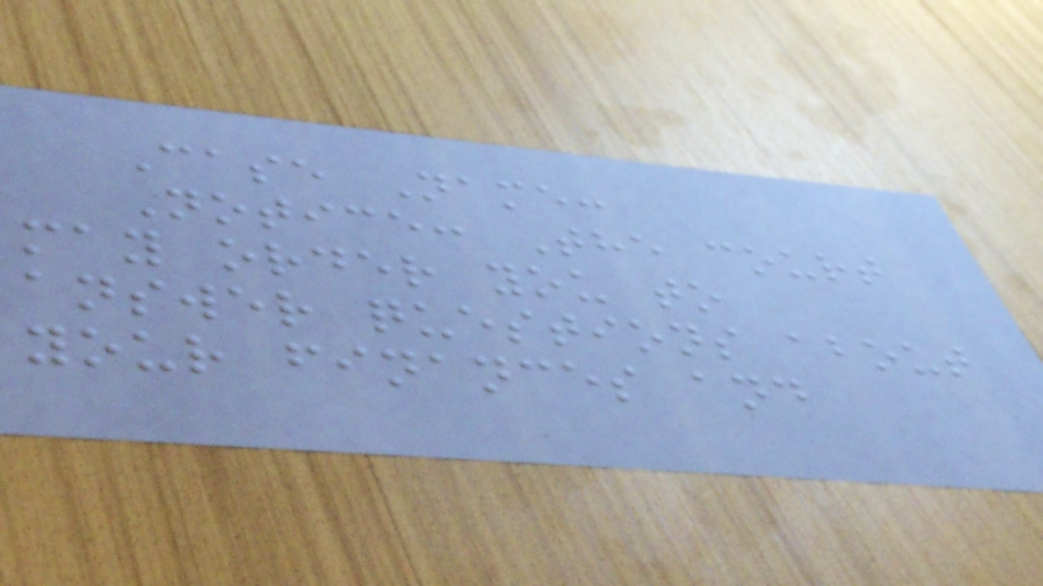Case Name:
Notice: The court
may order you to
answer questions about
your finances and
